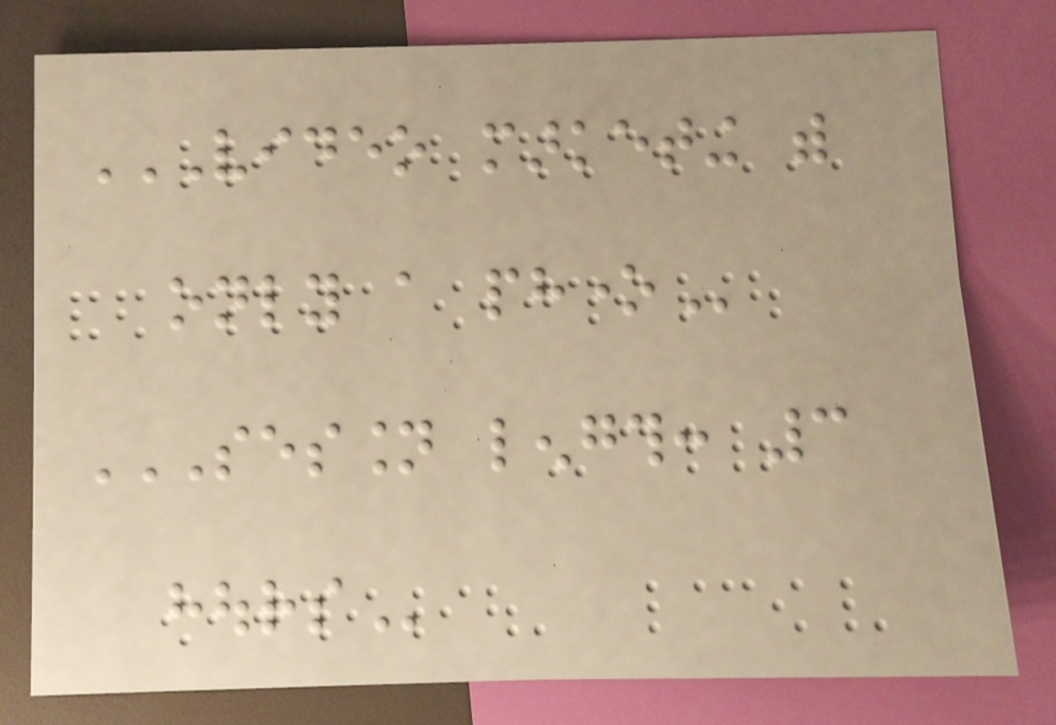VIDEO MARKETING WITH
ONLY A PHONE
SESSION LENGTH: 3
HOURS
